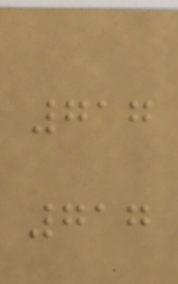717
717
